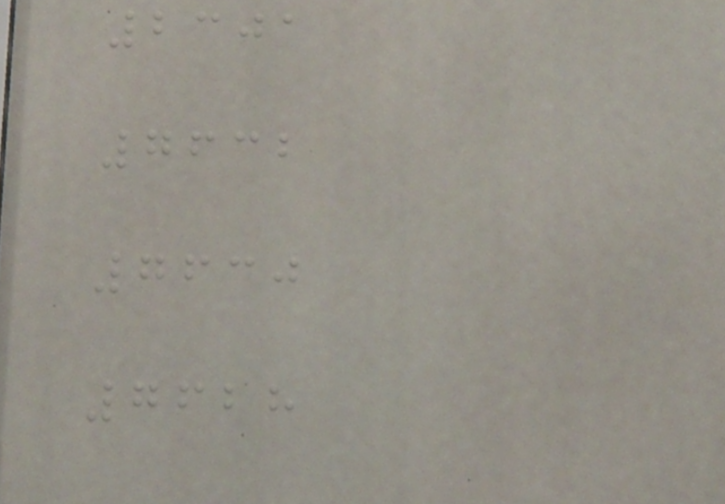2301
7632
7630
7628
